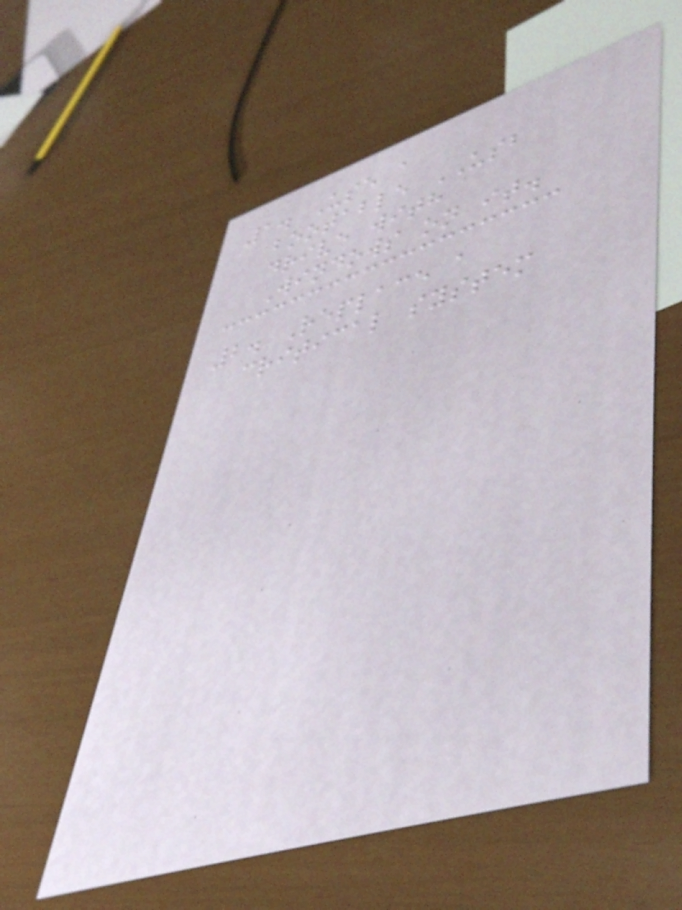1. Use a
bootable USB
drive with
Windows on it.
2. Replace a
critical system
